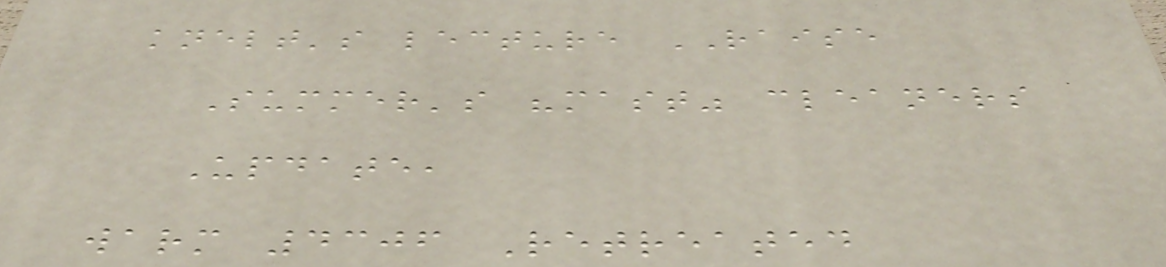knelt's lecture RAISE
Summer's "mast" cleaners
Update,
warm 4306 Retreated
